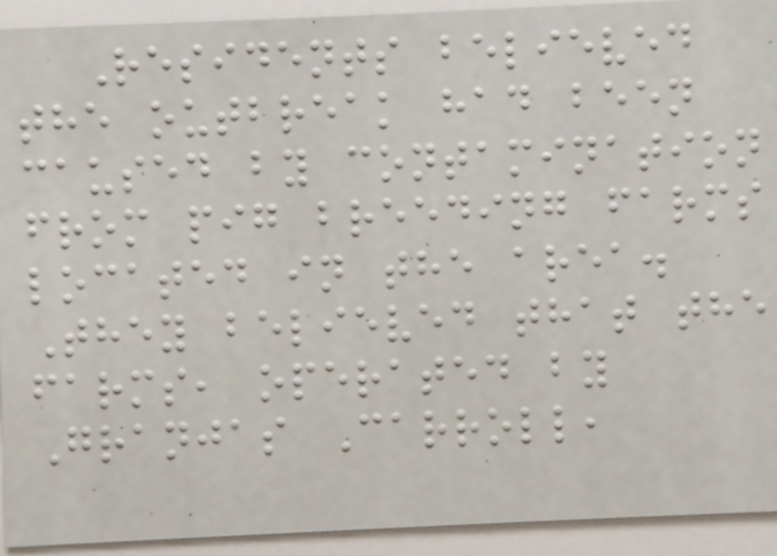Residents believed
the outbreak had been
caused by contamination
from pig breeding farms
located in the area.
They believed that the
farms, operated by
Granjas Carroll,
